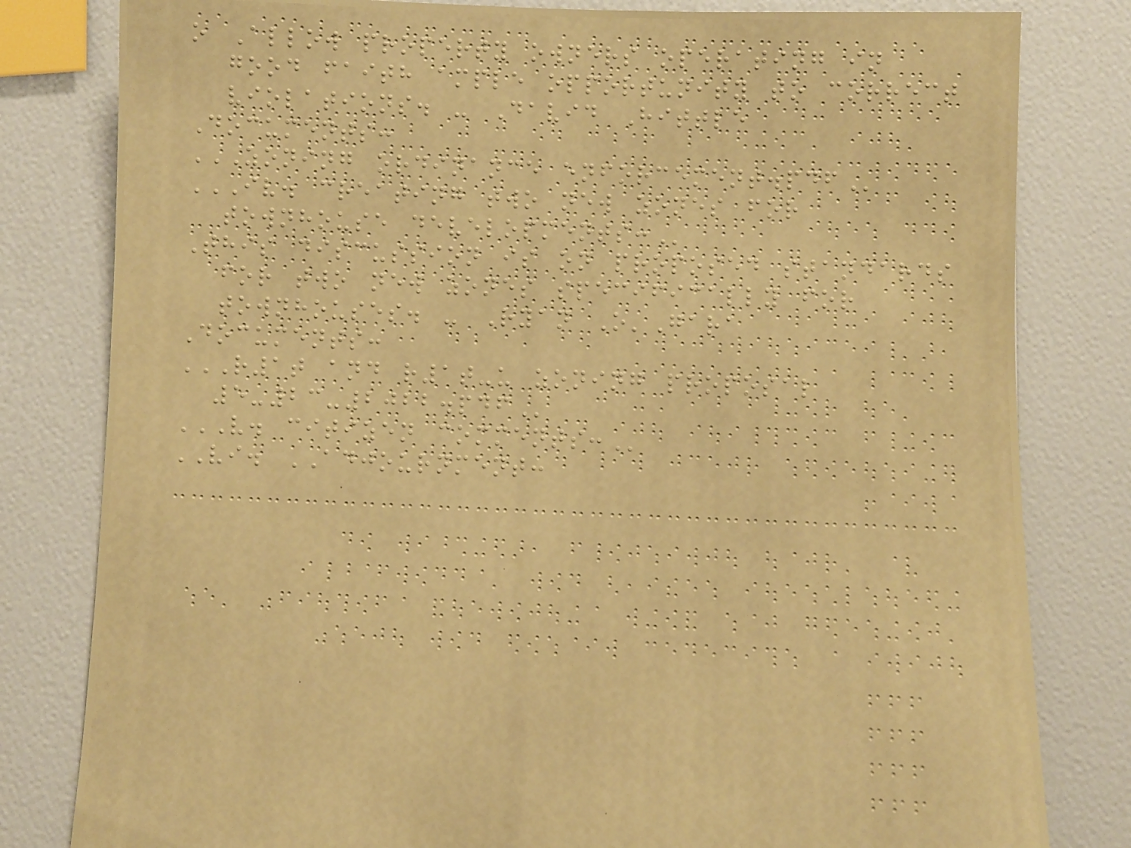o Allow property owners operating in
good faith ample opportunity to correct
violations. - David Hittle
Documents:
ZONING ORDINANCE ENFORCEMENT.PDF
IV. CREATING TWO NEW ZONES FOR
TOWNHOUSE DEVELOPMENTS:
This discussion is on proposed standards
for two new zones specifically for
townhouses. - Ryan O'Gara
Documents:
R1T AND R1T-U ZONING PROPOSAL
5-23-2022.PDF
V. CITIZEN COMMENTS:
VI. ADJOURNMENT:
